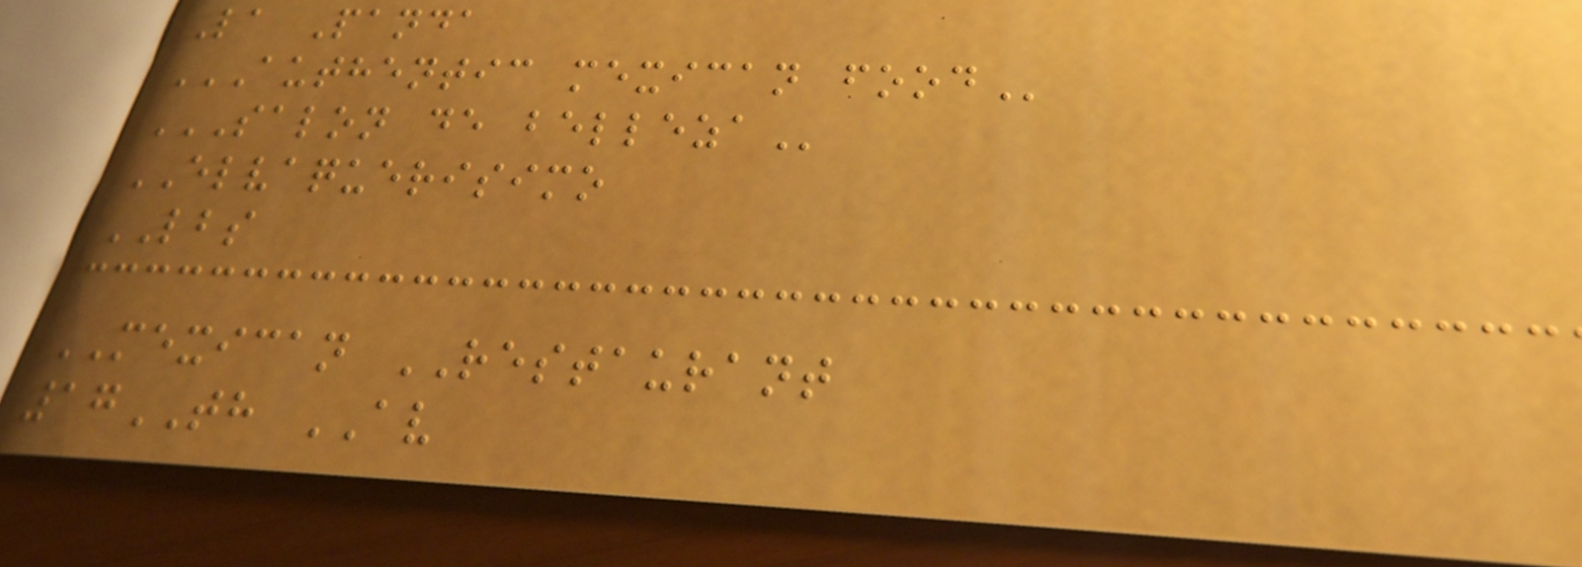La Panda
AUTHENTIC MEXICAN FOOD
SALON DE BELLEZA
ELVAQUERISIMO
LBS
MEXICAN RESTAURANT
17TH AV
